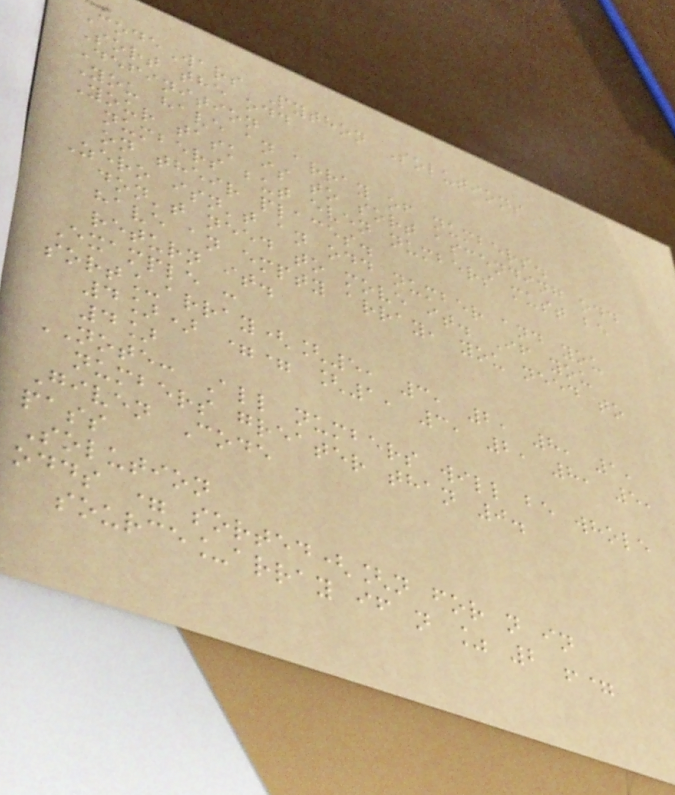CodeWars Python Solutions
Sort the odd
Definition
You have an array of numbers.
Your task is to sort ascending odd
numbers but even numbers must be
on their places.
Zero isn't an odd number and you
don't need to move it. If you
have an empty array, you need to
return it.
Example :
sort_array([5, 3, 2, 8, 1,
4]) == [1, 3, 2, 8, 5,
4]
NOTE: All numbers will be whole
numbers greater than 0.
Given Code
pass
Solution
odds = sorted([n for n in
source_array if n % 2 !=
